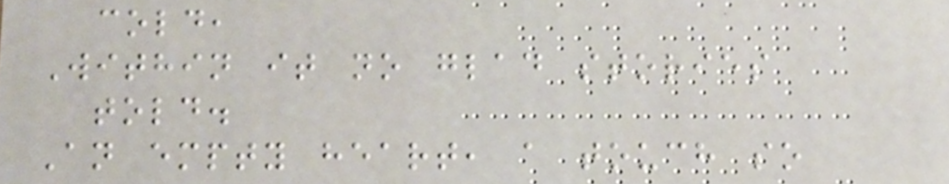cold,
Within it no glad stories
told.
An empty heart, a touch so
